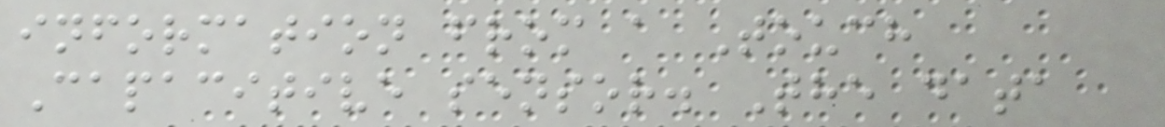information from a Touch
Capacitive sensor. The data
